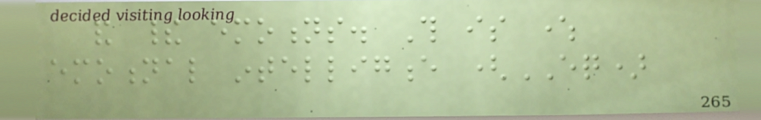and their emotions. This is where
emotional intelligence (EQ)
